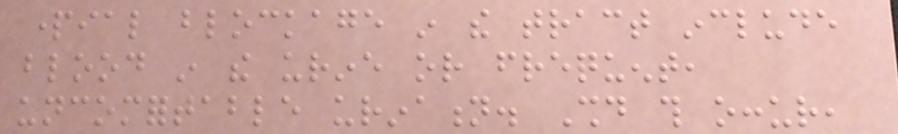partial blockage in the tract include
blood in the urine or frequent,
uncomfortable urination. Should this occur,
